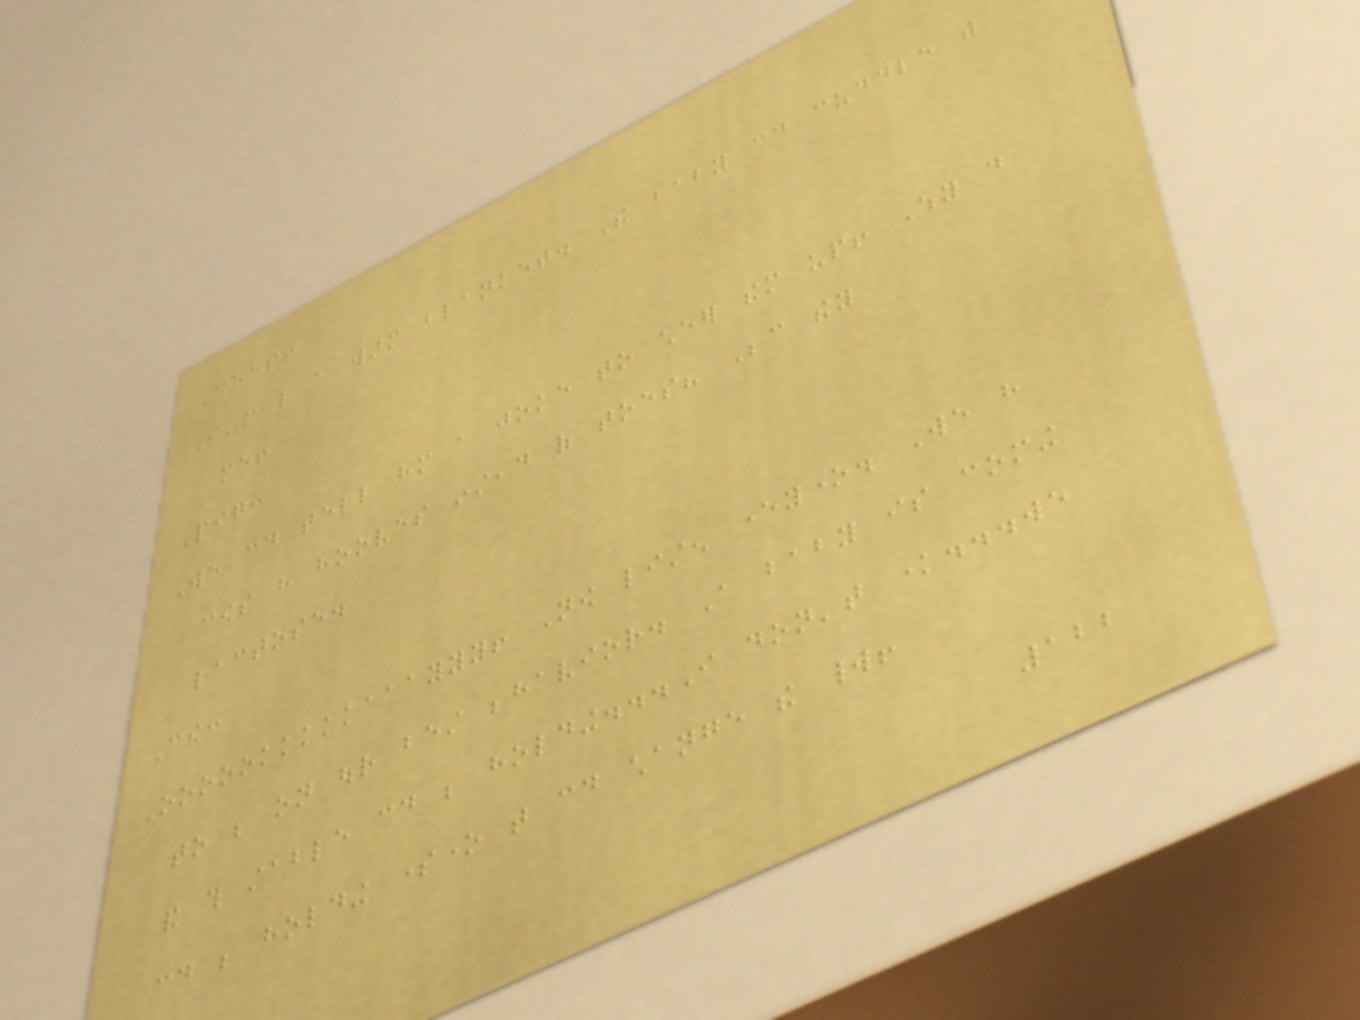Sheep:
I'm like a warm blanket. The baby could cuddle with
me!
Pig:
We could tell him a joke to cheer them up! Why do
cows have hooves instead of toes? Because they
lactose.
Cow:
Oooookkkkkaaayyy! Now listen everyone. We have
to be on our best behavior. A baby is coming
and this stable could be holding...I don't know...we
could be holding someone that could change the world!
122
